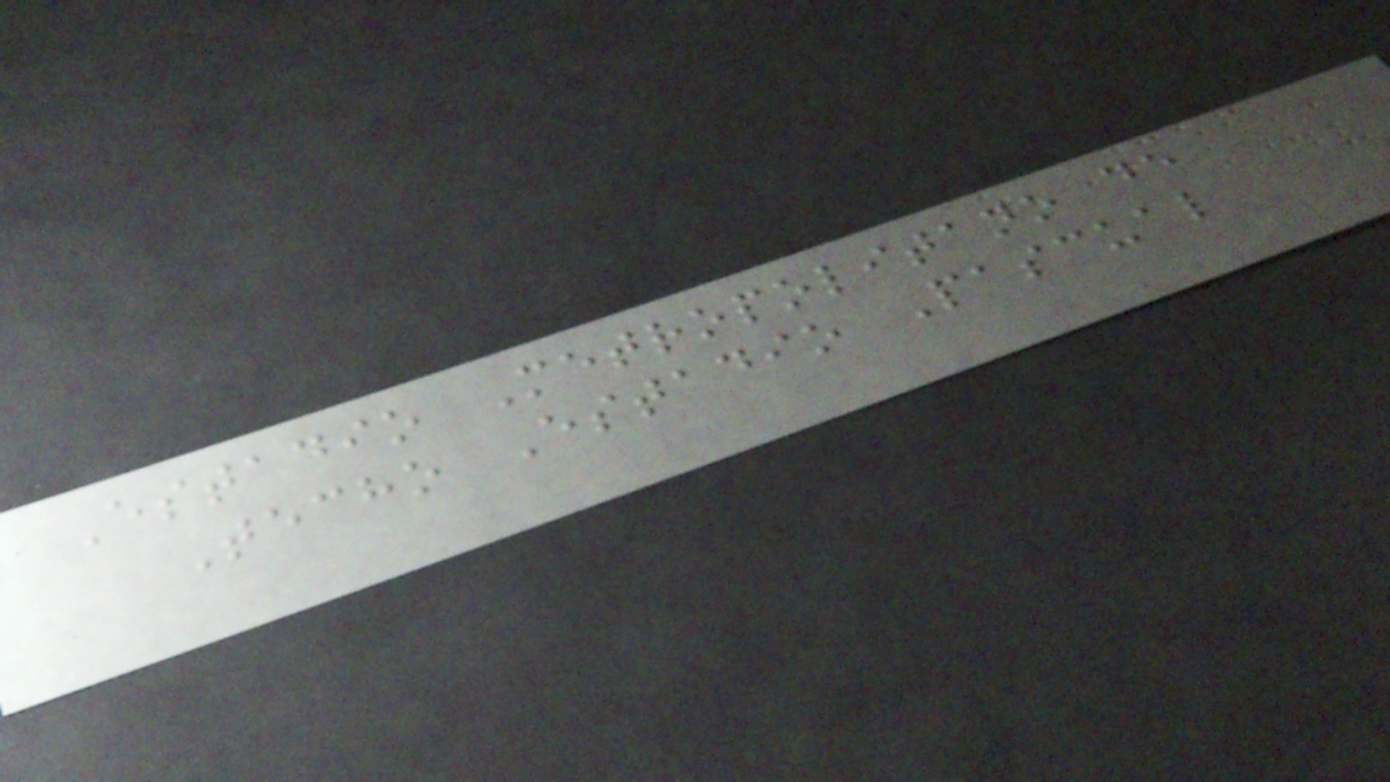Estadio Metropolitano de
Techo Estadio Pascual
